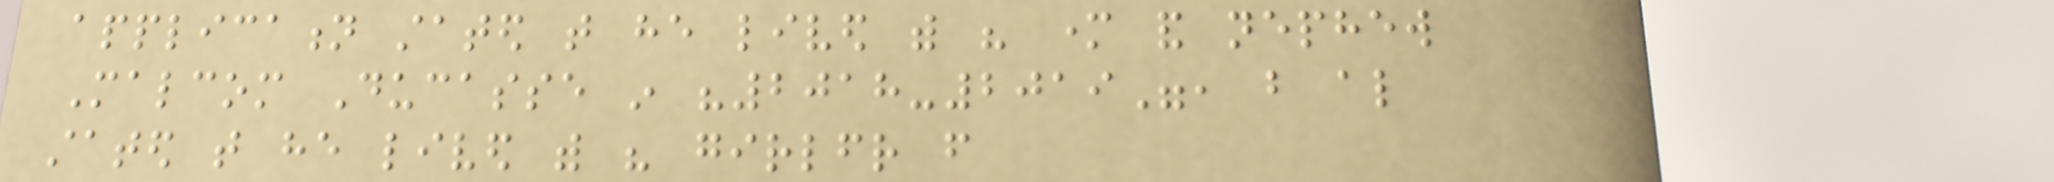application stated that he lived with his mother and nephew
Malcom Ducasse in "2018-2019", but also
stated that he lived with his girlfriend from
